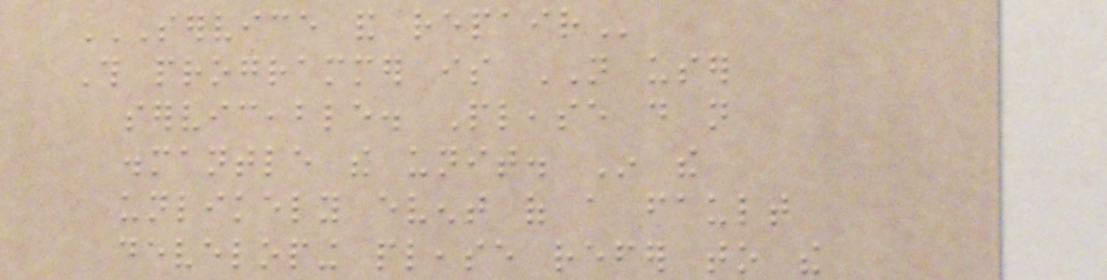SERVICE AND REPAIR
This programmer is NOT user
serviceable. Please do not
dismantle the unit. In the
unlikely event of a fault
developing please refer to the
